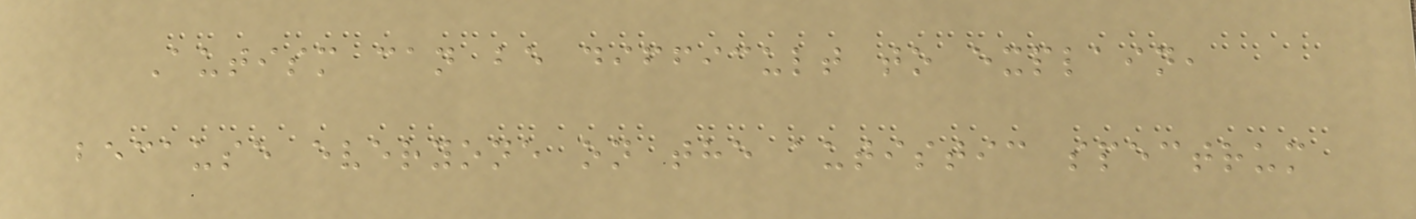Autism can be difficult to explain,
because everyone on the autistic spectrum
